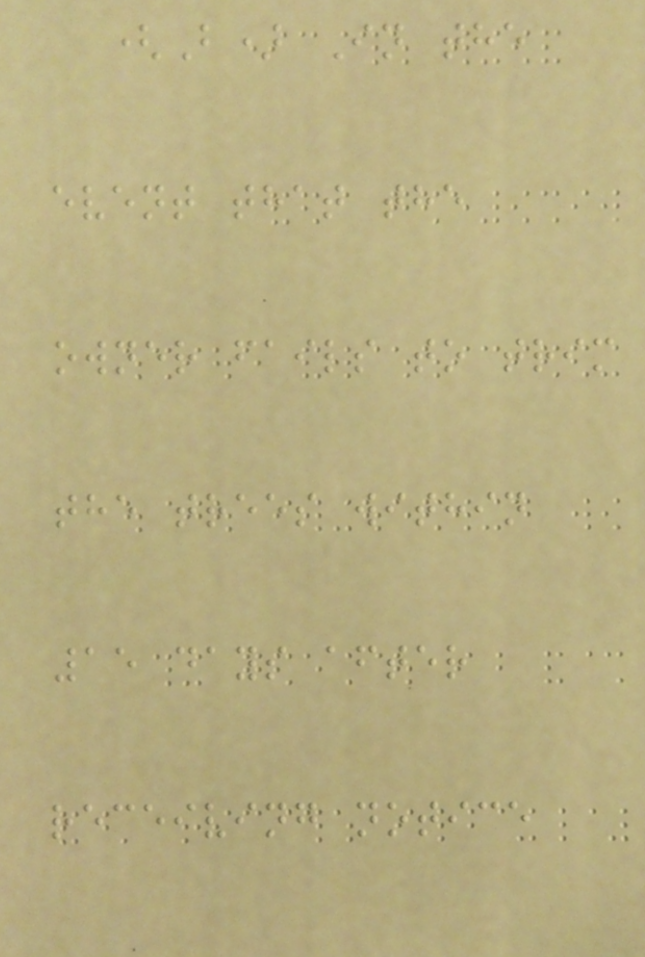(B) In the
event that the
owner fails to trim
the trees within
15 days after
receiving notice
